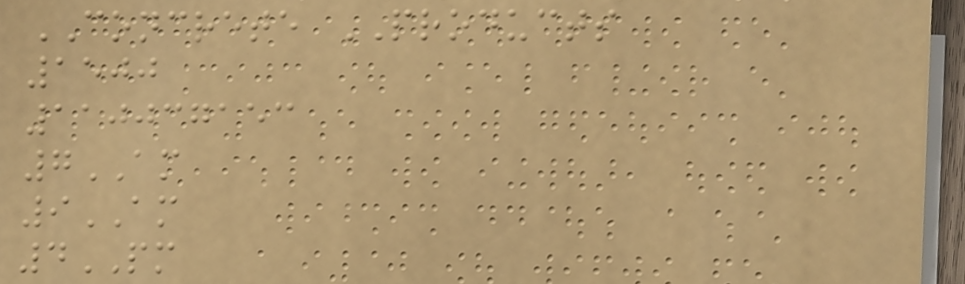CONCRETE PRODUCTS
1500
110037153
7AM
9AM
4PM
